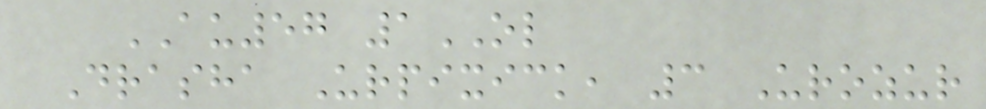AU57 1OL
Drasha Urpixick, 3 Urozur
